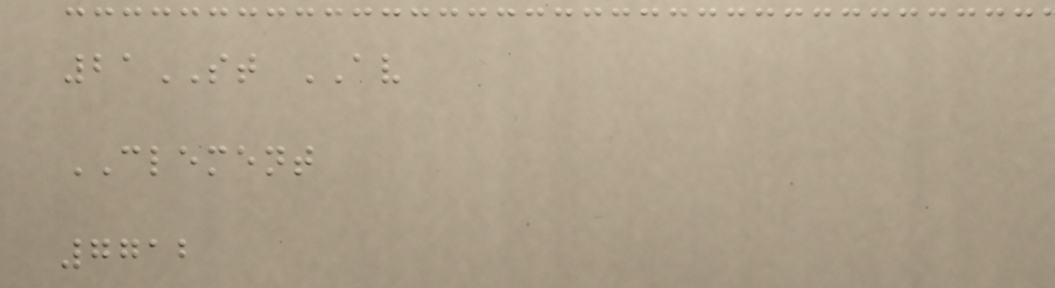21ST AV
CLEMENT
7712
